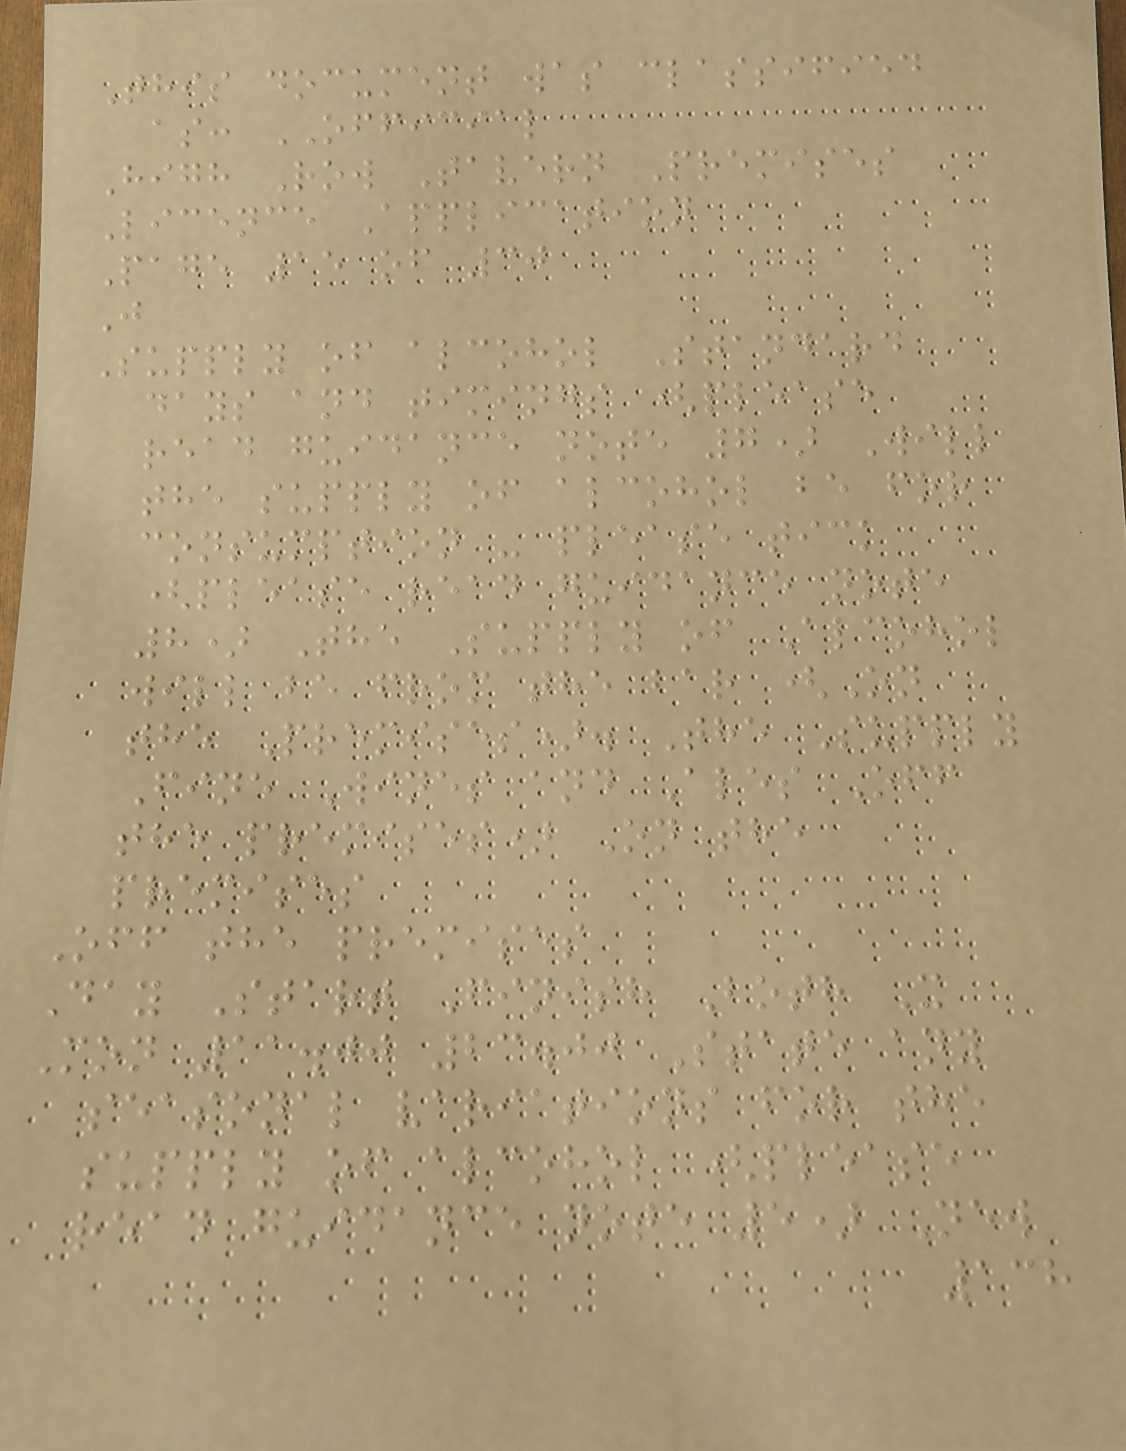This document was classified
as: OFFICIAL
High Row Tavern Premises
Licence Application
Page 15 of 30
J
Supply of alcohol Standard
days and timings (please
read guidance note 7) Will
the supply of alcohol be for
consumption - please tick
(please read guidance note
8) The Supply of Alcohol
will be from the bar (On
the Premises). The Supply
Fine Wines and Ales Off
the premises) On the
premises
Off the premises
Day Start Finish Both X
Mon 11.00 23.00 State any
seasonal variations for the
supply of alcohol (please
read guidance note 5) New
138
